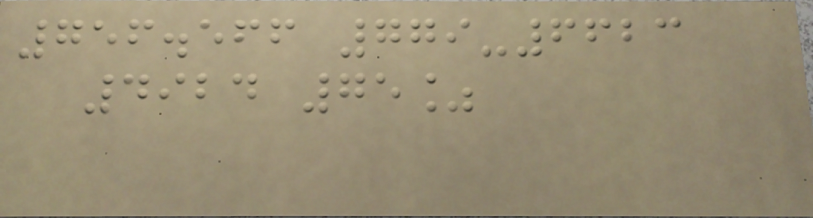756.566 779-6623
4924 75%
